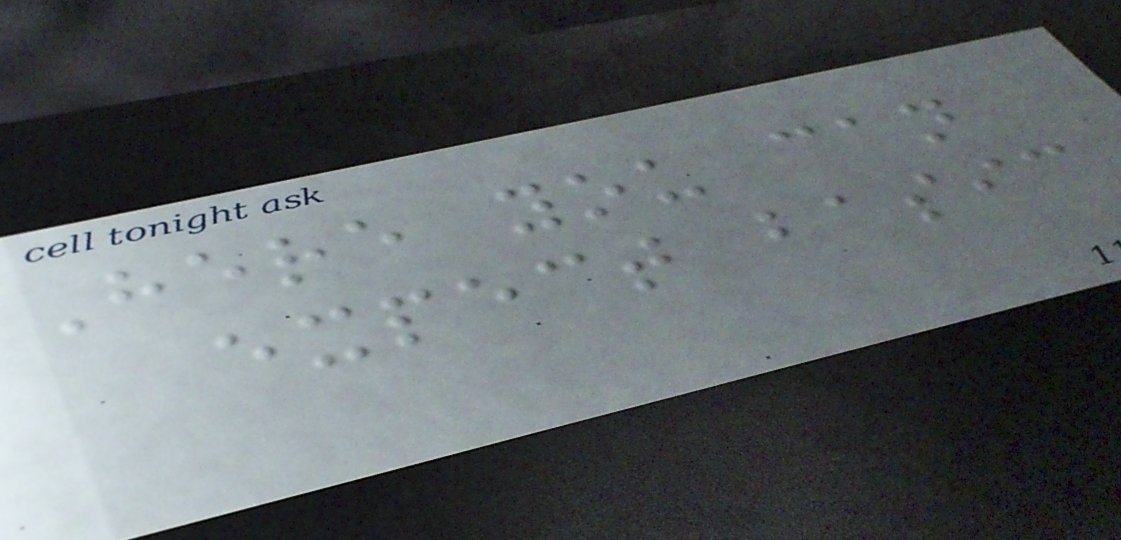Here you can
expect basic
